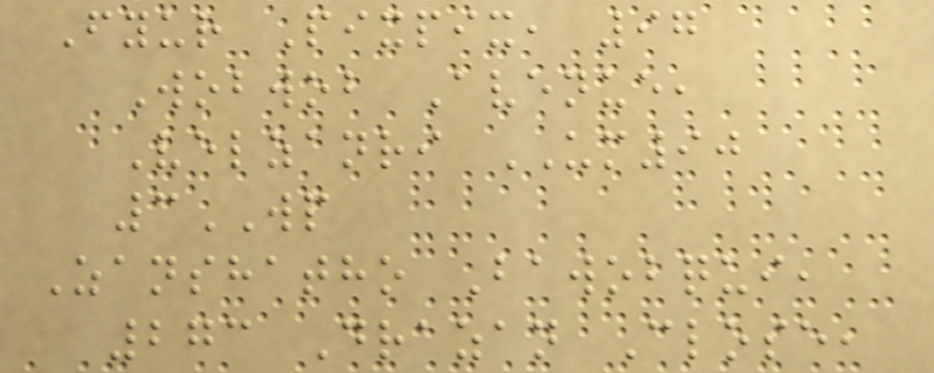Fyur Pixpix, 97
Wobwob Avenue,
Velzanri UM90
3WP
Zanshatho Bawobqui,
273 Drazan Close,
